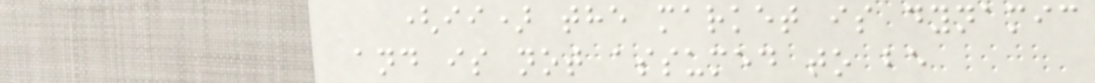(ii) the market is dynamic
and is not assumed to be
